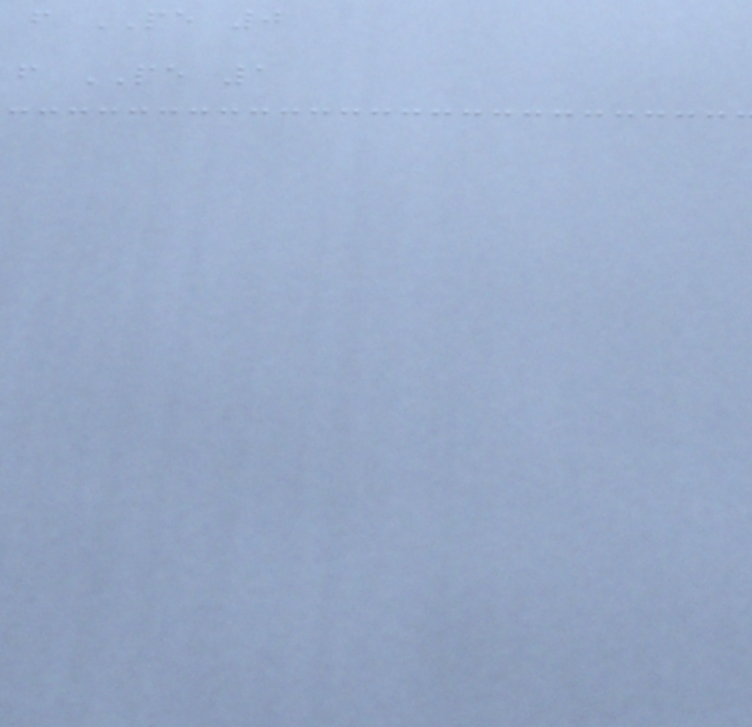from PE 0
from PE 1
